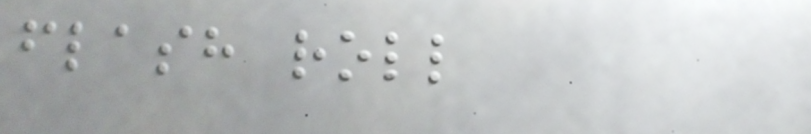flash roll
